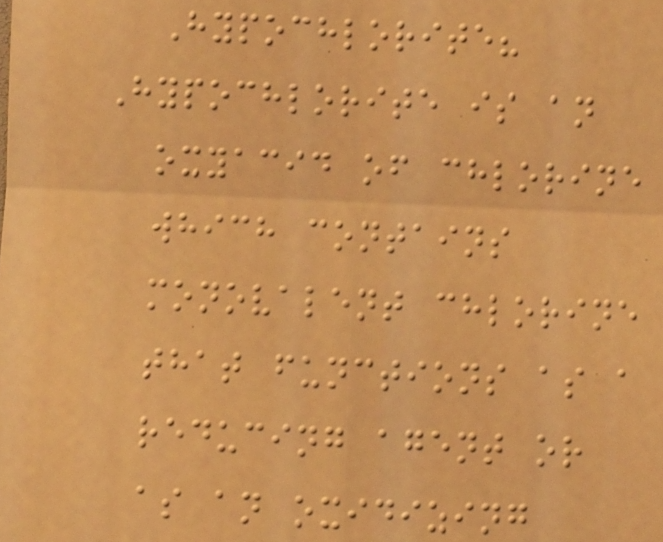Hypochlorite?
Hypochlorite is an
oxyacid of chlorine
which contains
monovalent chlorine
that functions as a
reducing agent or
as an oxidizing
